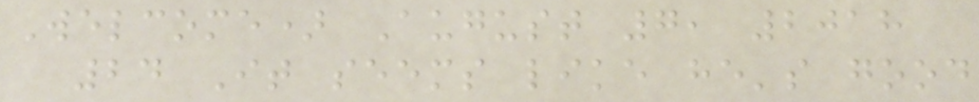Welcome) August 7, 2018
24 It seems like he's good
